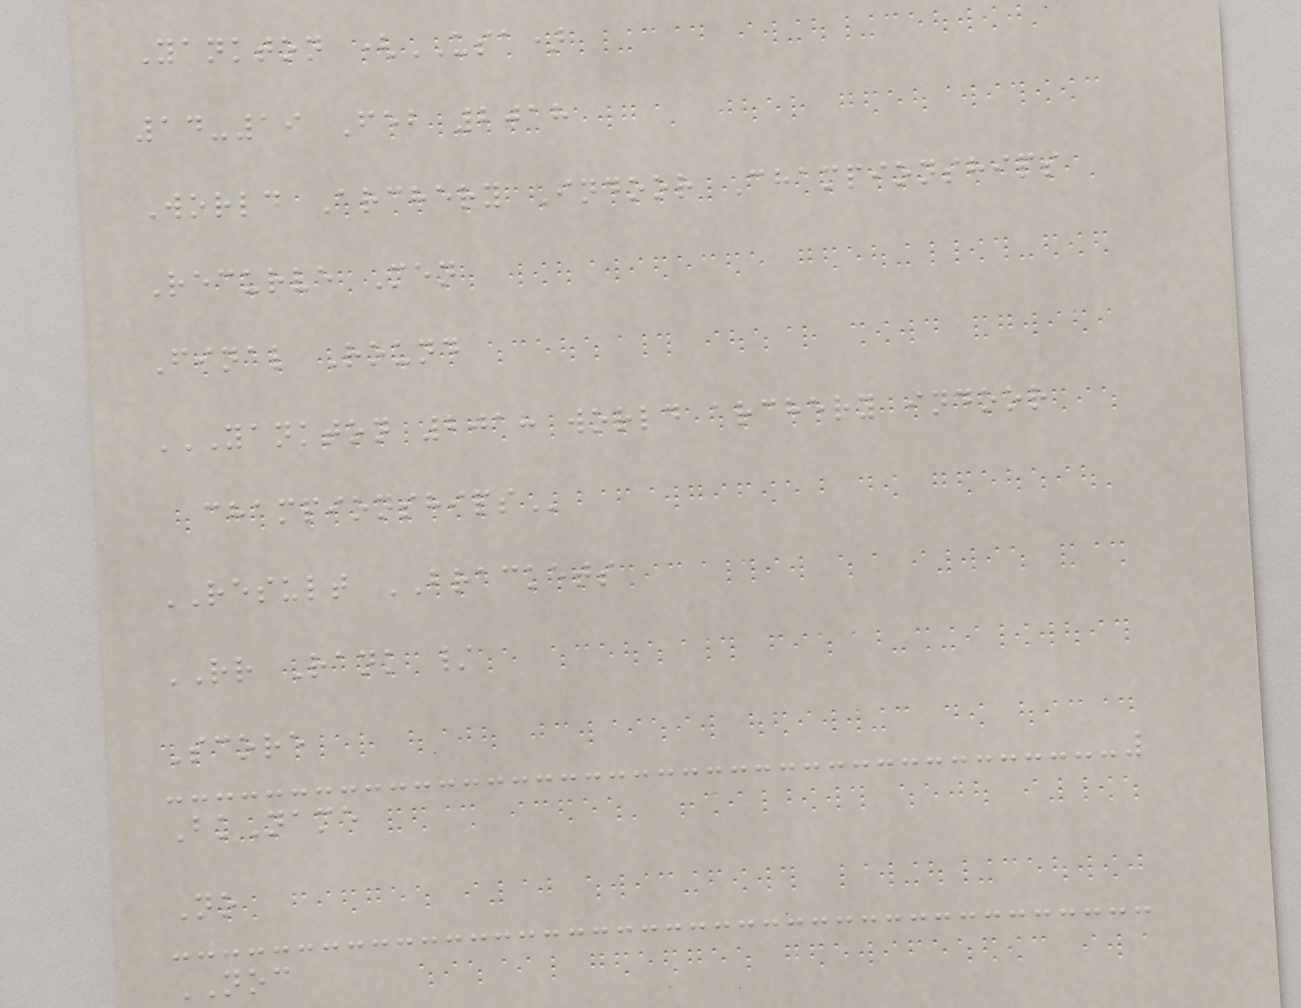Yankton (USA)
14-19 Feb 2018
World Archery Indoor Championships
Recurve Men
Final Round
YANKTON 2018 WORLD ARCHERY INDOOR
CHAMPIONSHIPS
RESULT BRACKETS
RR Rank /
Score
BkName
No
NOC
